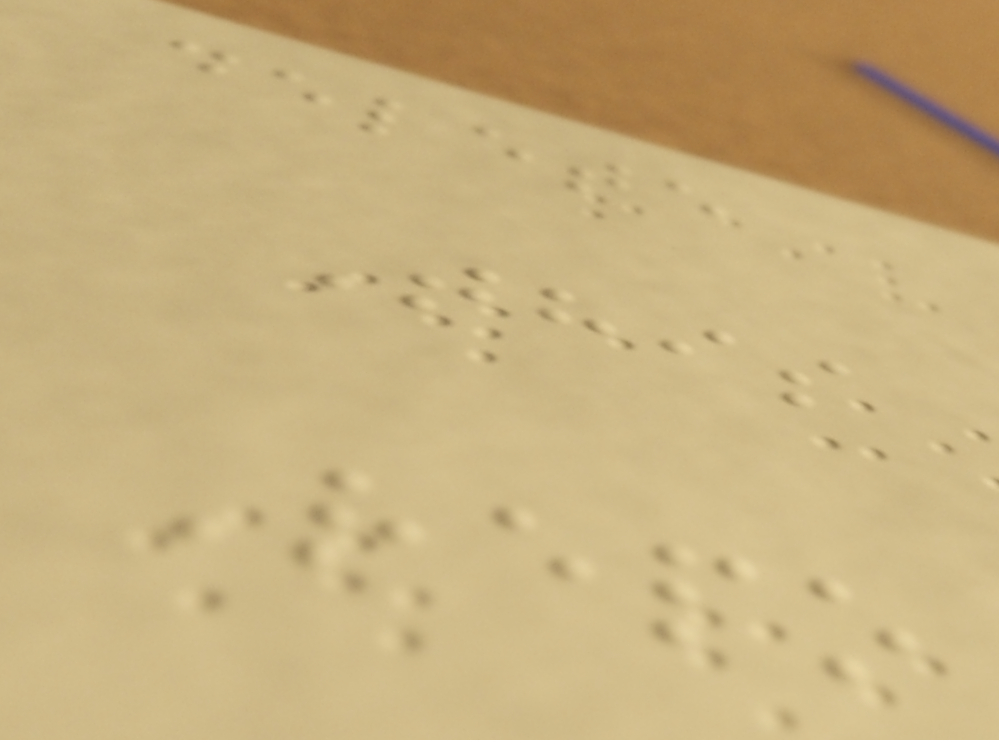delete
This
Repo
